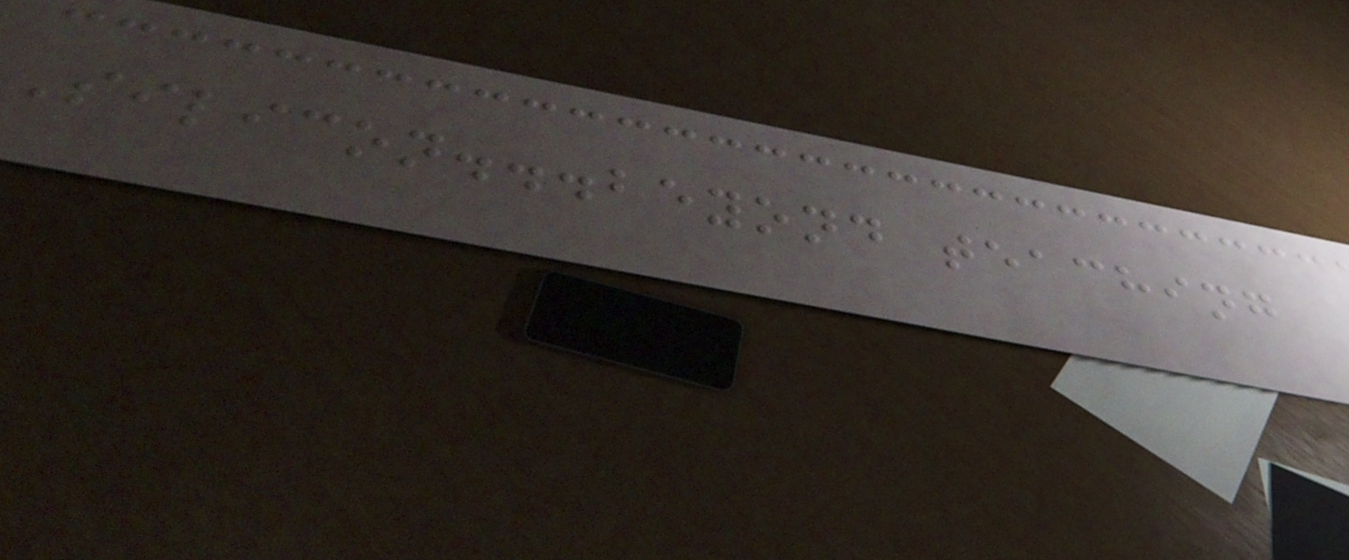Silicon...beyond teaching
